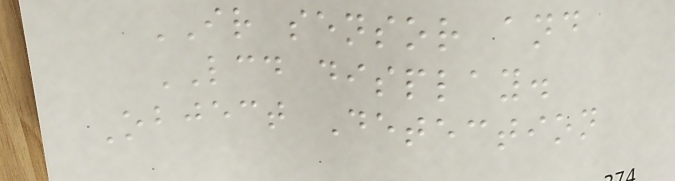IR sensor and
LCD display.
Object Detection
